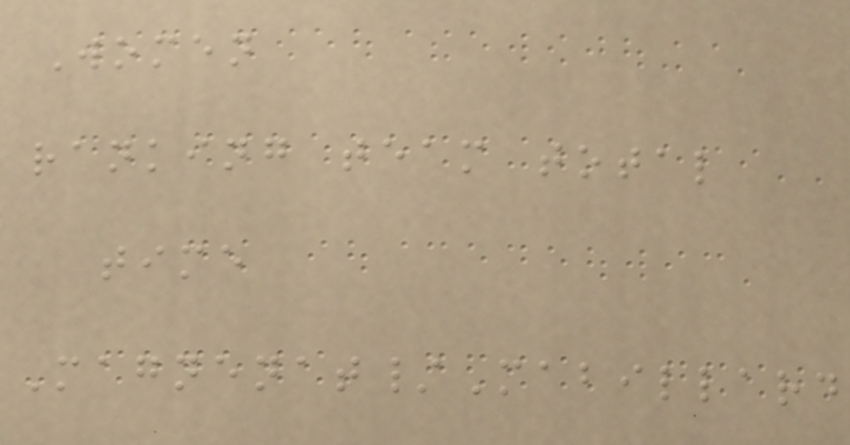Women
ranking team total
time
Magnenat/Mabillard
